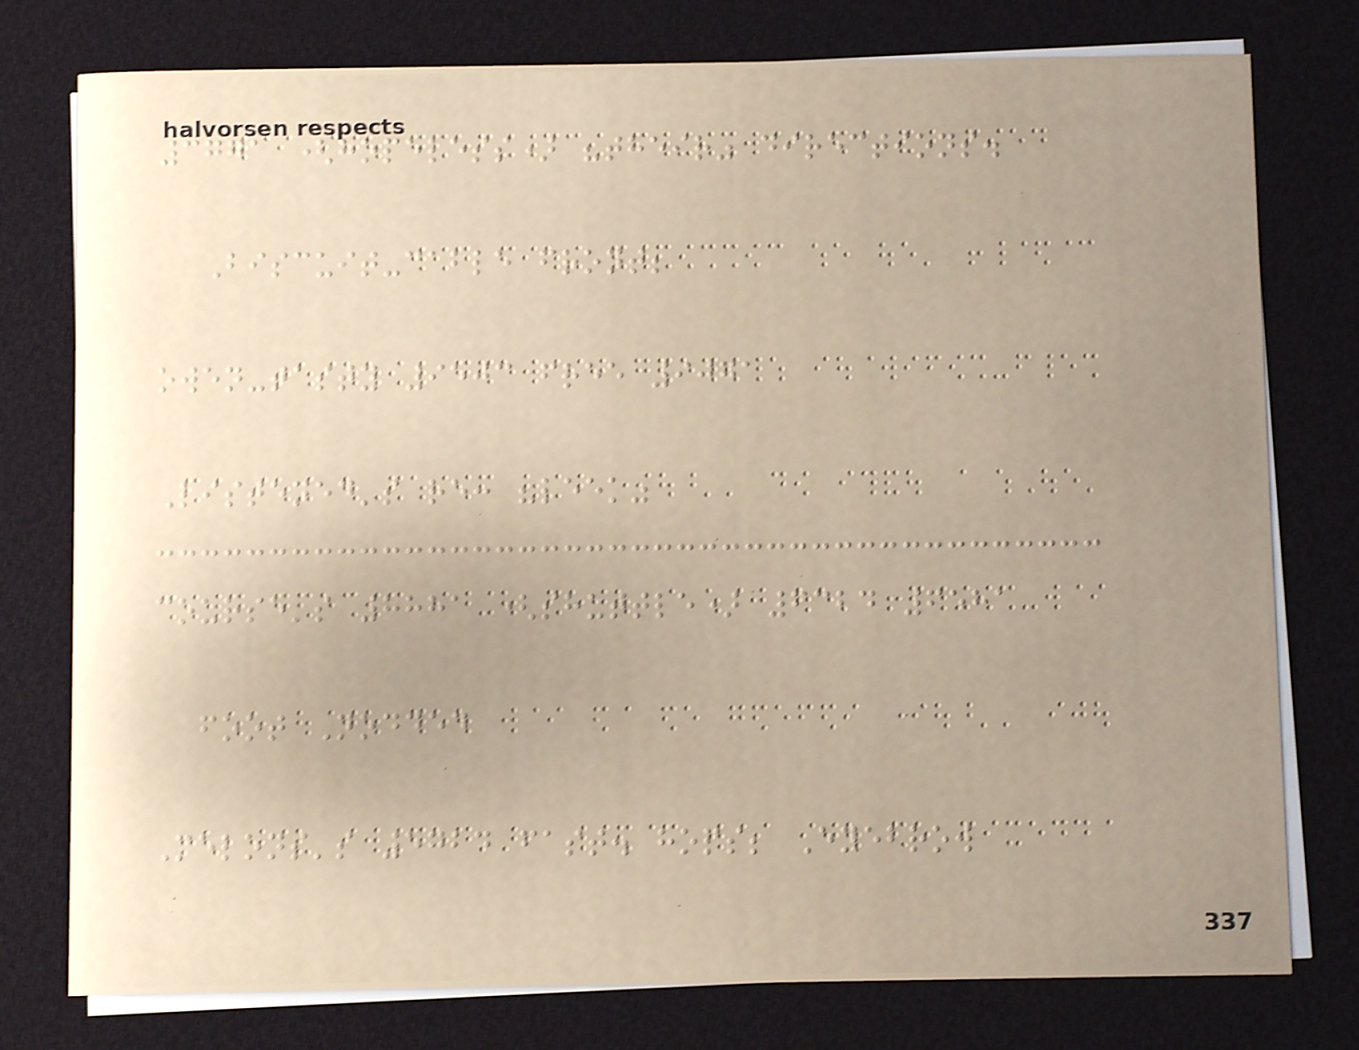3771 (hopeless) "their" directions.
Biscuit-cable front;
owen-tasty 9503 free 9071
Listened's re: "leek"
course's 8881 (shuttle) 6324 6581
foot Nodded
Melons's 5724 fast. hops; Eyebrow
